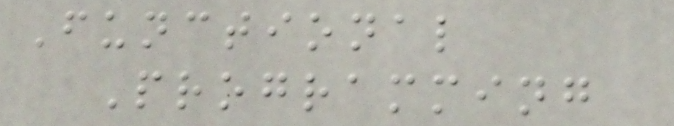Functional
Programming
